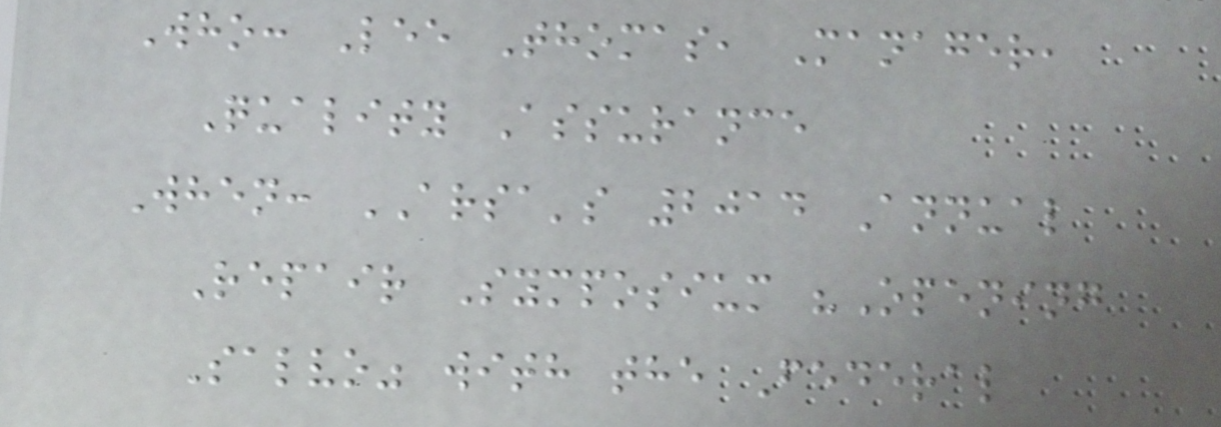Who: Lee Thomas, Manager,
Quality Assurance
When: ARSA's 2014 Annual
Repair Symposium "Opening
Salvo" with the Federal
